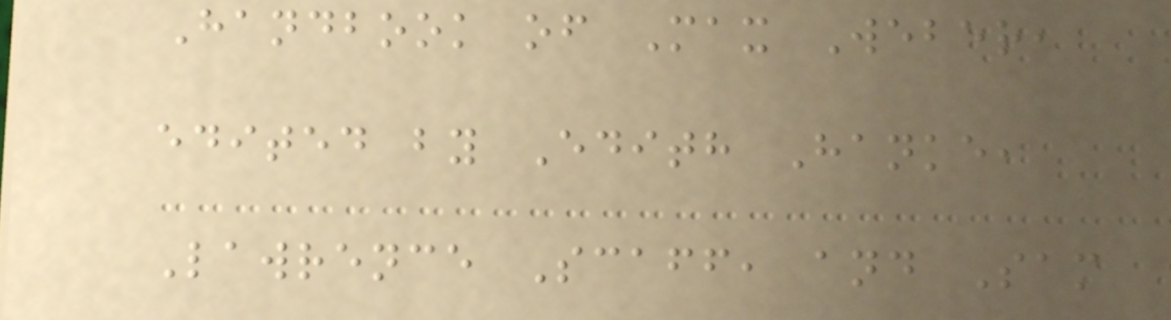Handbook of Max Weber,
edited by Edith Hanke,
Lawrence Scaff, and Sam
